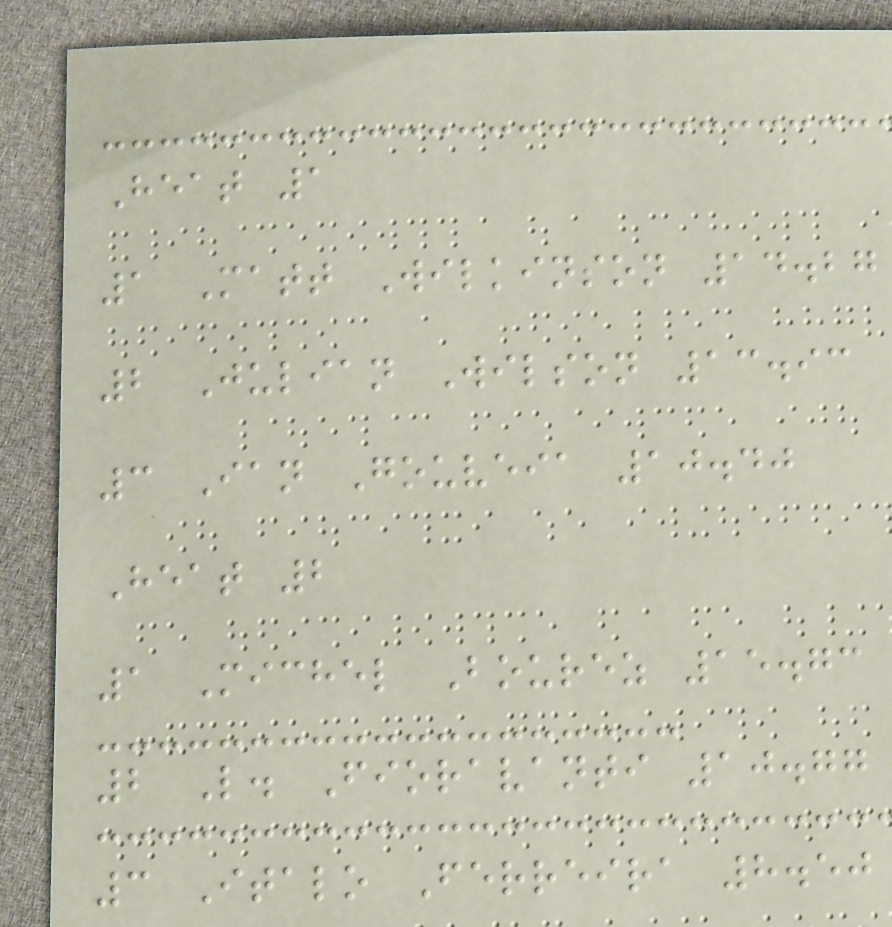Heat 1
1 Matt Wilkinson 14.27
2 Julian Wilson 13.93
3 Ian Gouveia 10.40
Heat 2
1 Michel Bourez 15.73
2 L. Fioravanti 10.77
3 Italo Ferreira 8.50
